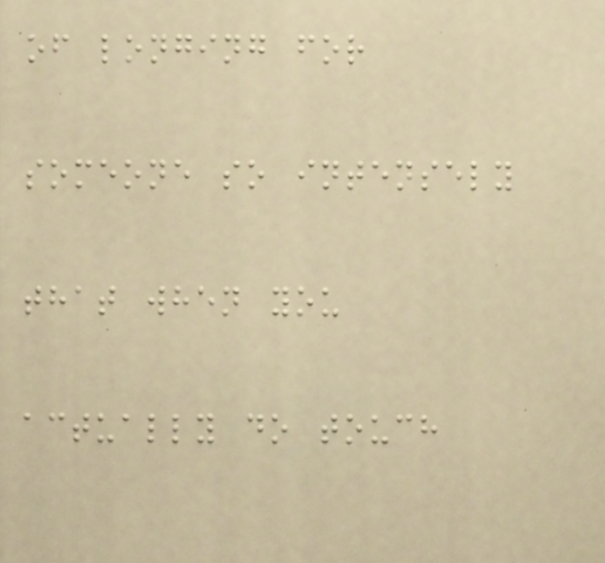of longing for
someone so intensely
that when you
actually do touch
